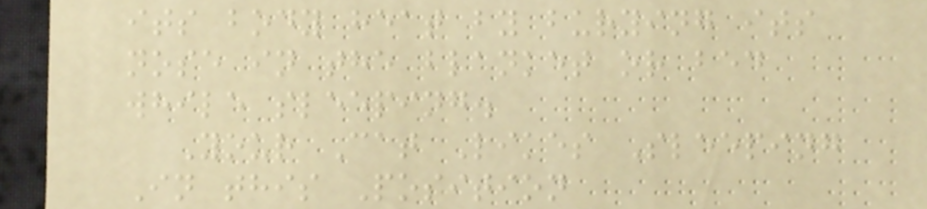its body heat by burying its
nose in the blanket or bed
while sleeping.
Your Cat Likes Sleeping
In this Position
